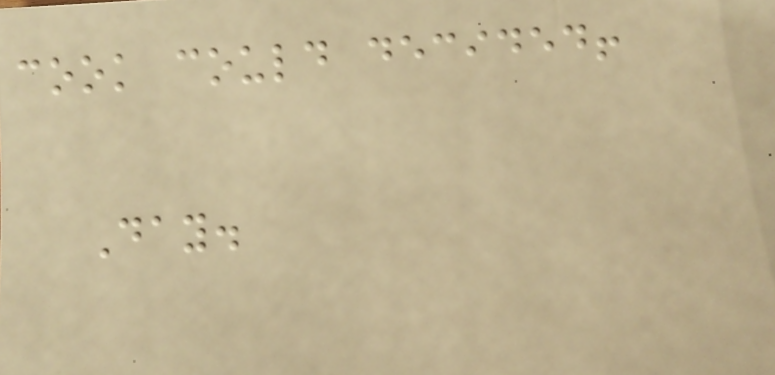cook could decided!
Day.
